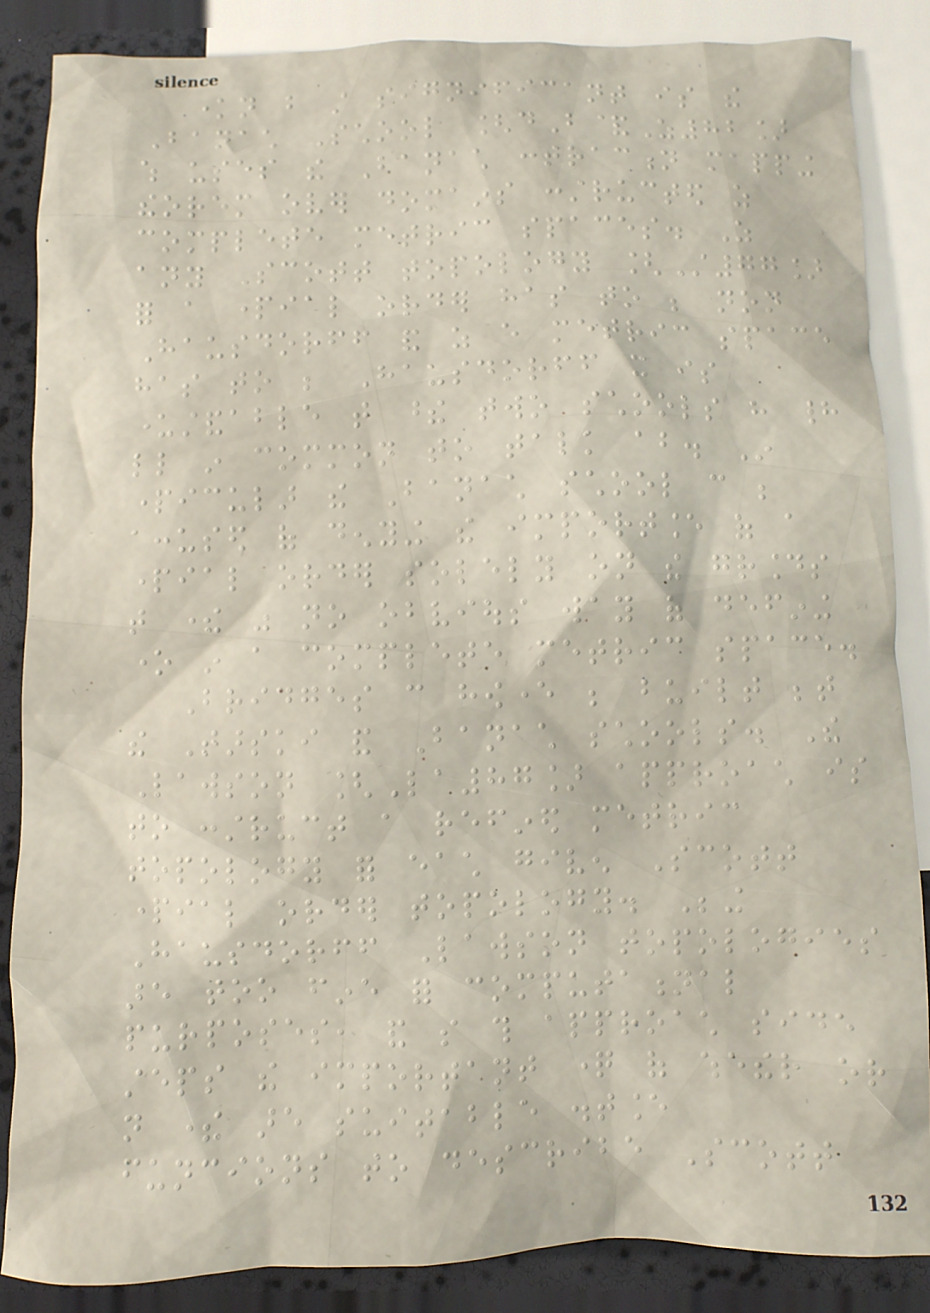known but still significant is the
Banach School [dB&Z82]
which uses the Banach contraction mapping
theorem over domains constructed as
complete metric spaces. As
any Scott topology [St77]
for a partial order has to be non
Hausdorff and as every metric space
has to be Hausdorff it is
understandable that these two schools have had
little in common to talk about. In
particular the Banach school can be
accused of denying the importance of a
partial order solely on the grounds
that there was no obvious way of defining
one in a complete metric space.
Bridges can however be built between
the Tarski and Banach schools. The
Lawson [La87] approach is
to construct a refined metric
topology for each given Scott
partial order topology. Being
Hausdorff Lawson topologies
are too fine for computational
purposes, and so this approach side
steps the important question of whether or
not there are suitable distance
funcions to describe Scott
